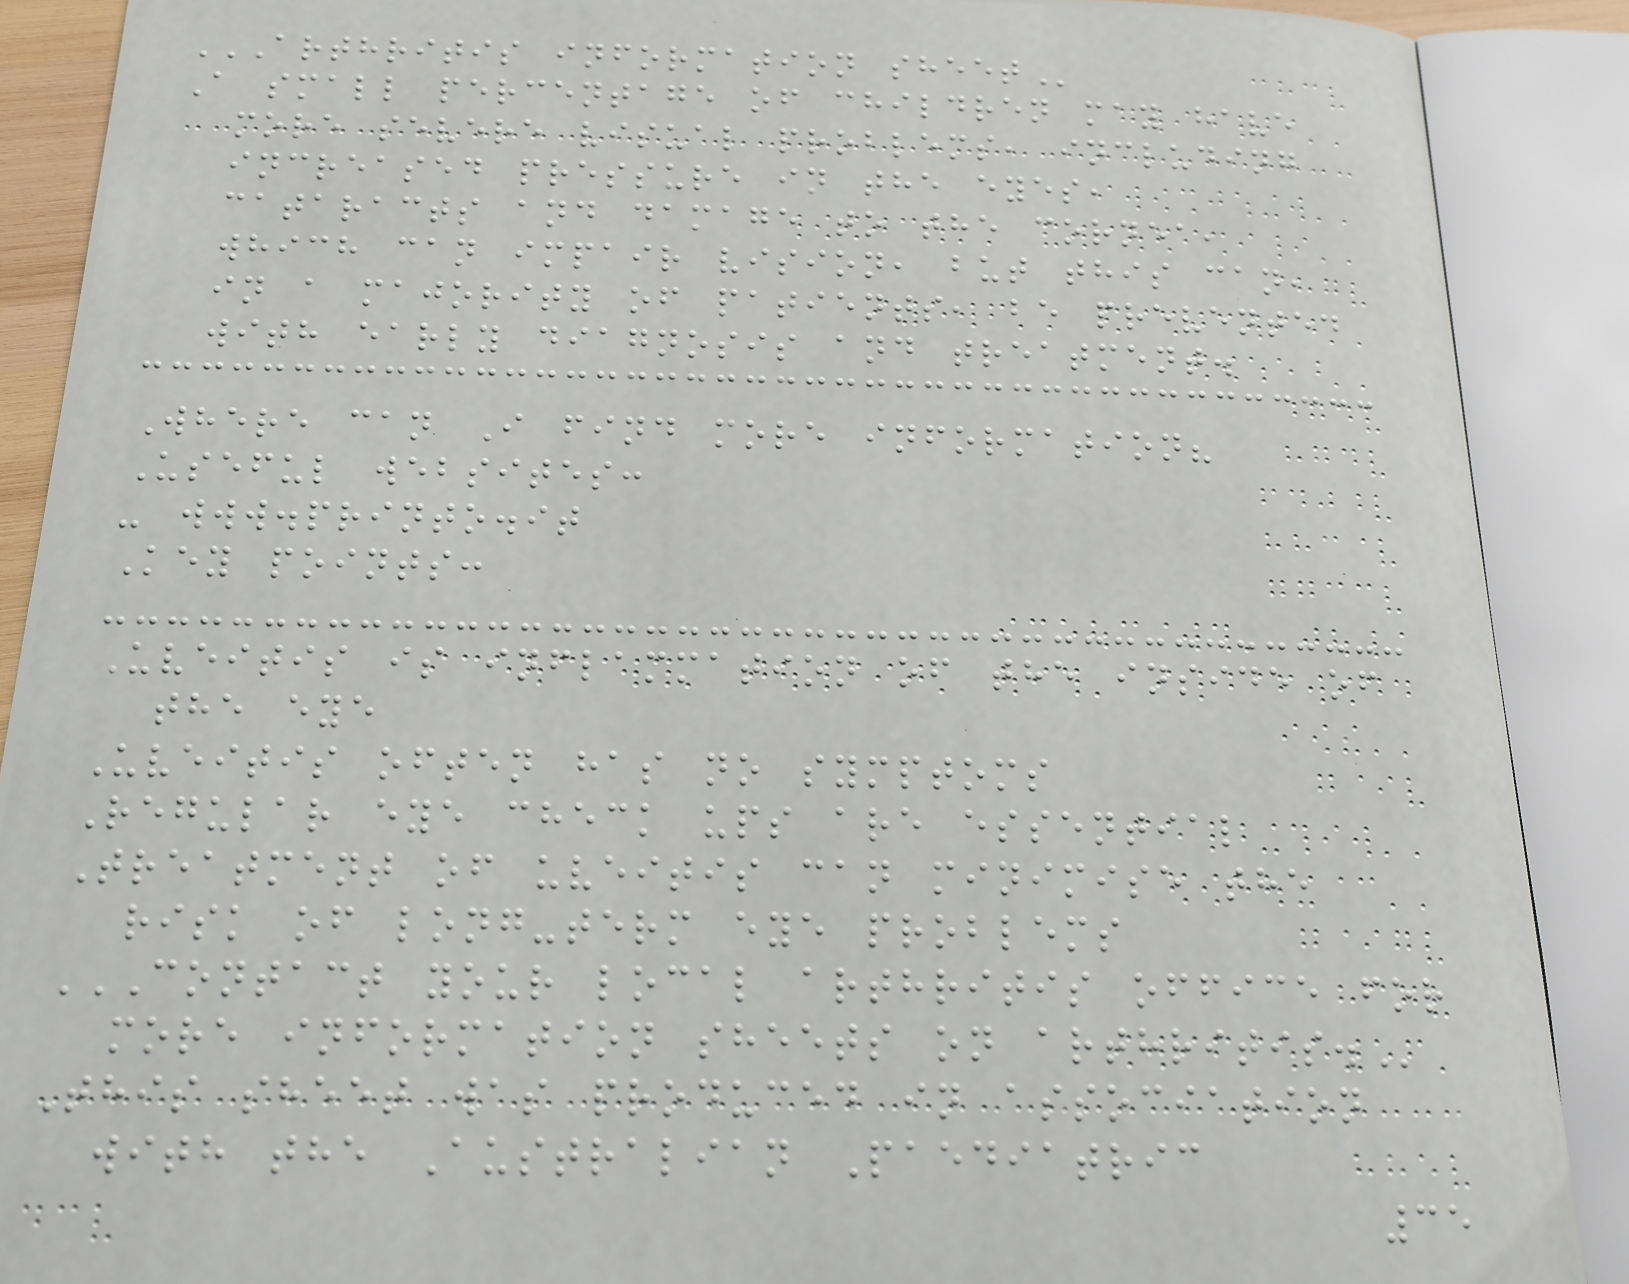ARTHRITIS INFORMATION SHEET
A small percentage of children may have
more severe visual problems, including
increased pressure in the eyes,
cataracts and damage to the cornea,
which can impair vision, but this can,
in a majority of patients, be prevented
with early diagnosis and treatment.
Where can I find more information?
Useful websites:
- www.printo.it
Key points:
Uveitis is inflammation of the inside of
the eye
Uveitis often has no symptoms
Regular eye check ups are essential
Treatment of uveitis can minimise the
risk of long-term eye problems
CONTACT YOUR LOCAL ARTHRITIS OFFICE FOR
MORE INFORMATION SHEETS ON ARTHRITIS.
This sheet was produced in association
with the Australian Paediatric
35
